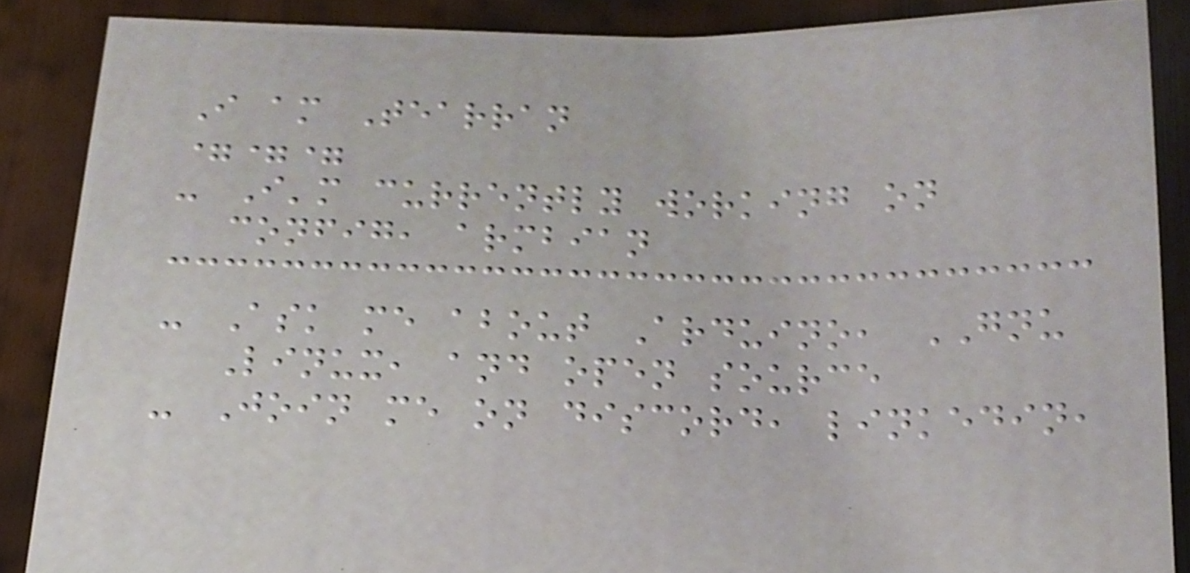I am Tearran
===
- I'm currently working on
config, armbian
- Ask me about Arduino, GNU
Linux, and open source
- Join me on discord, linkedin,
